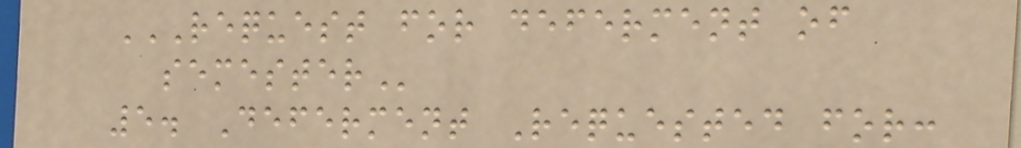REQUEST FOR DEFERMENT OF
SEMESTER
5. Deferment Requested for:
